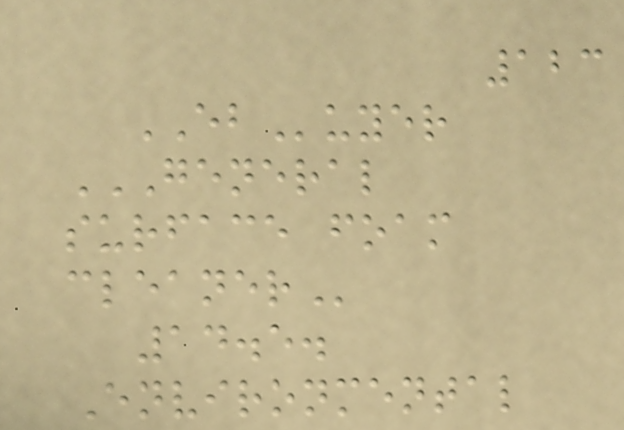123
EBuyer
GENERAL
SURFACE FOAM
CLEANER
14.5.
Environmental
